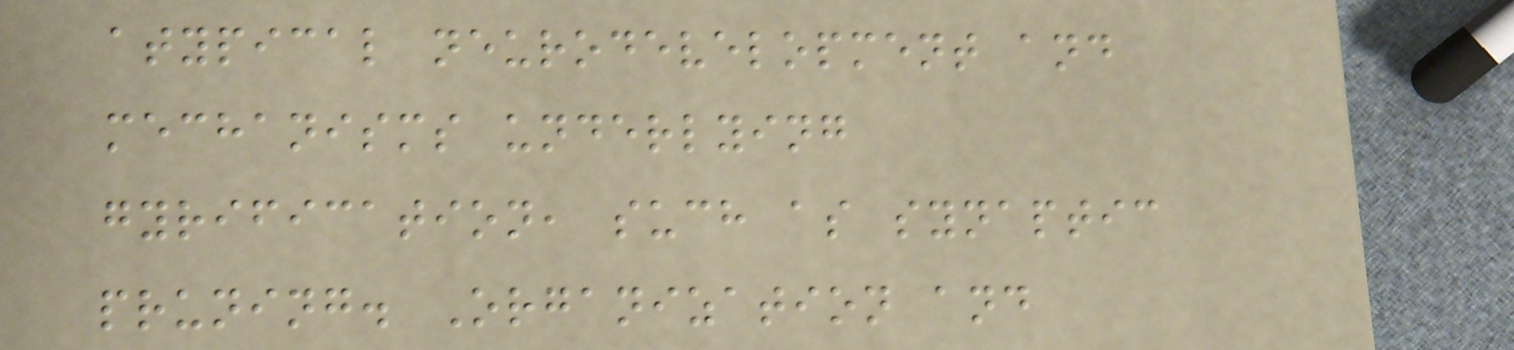atypical neurodevelopment and
mechanisms underlying
gyrification, such as synaptic
pruning. Organization and
